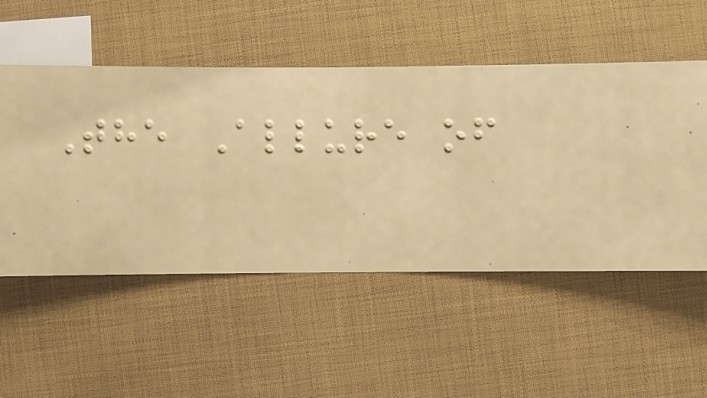The Allure of
